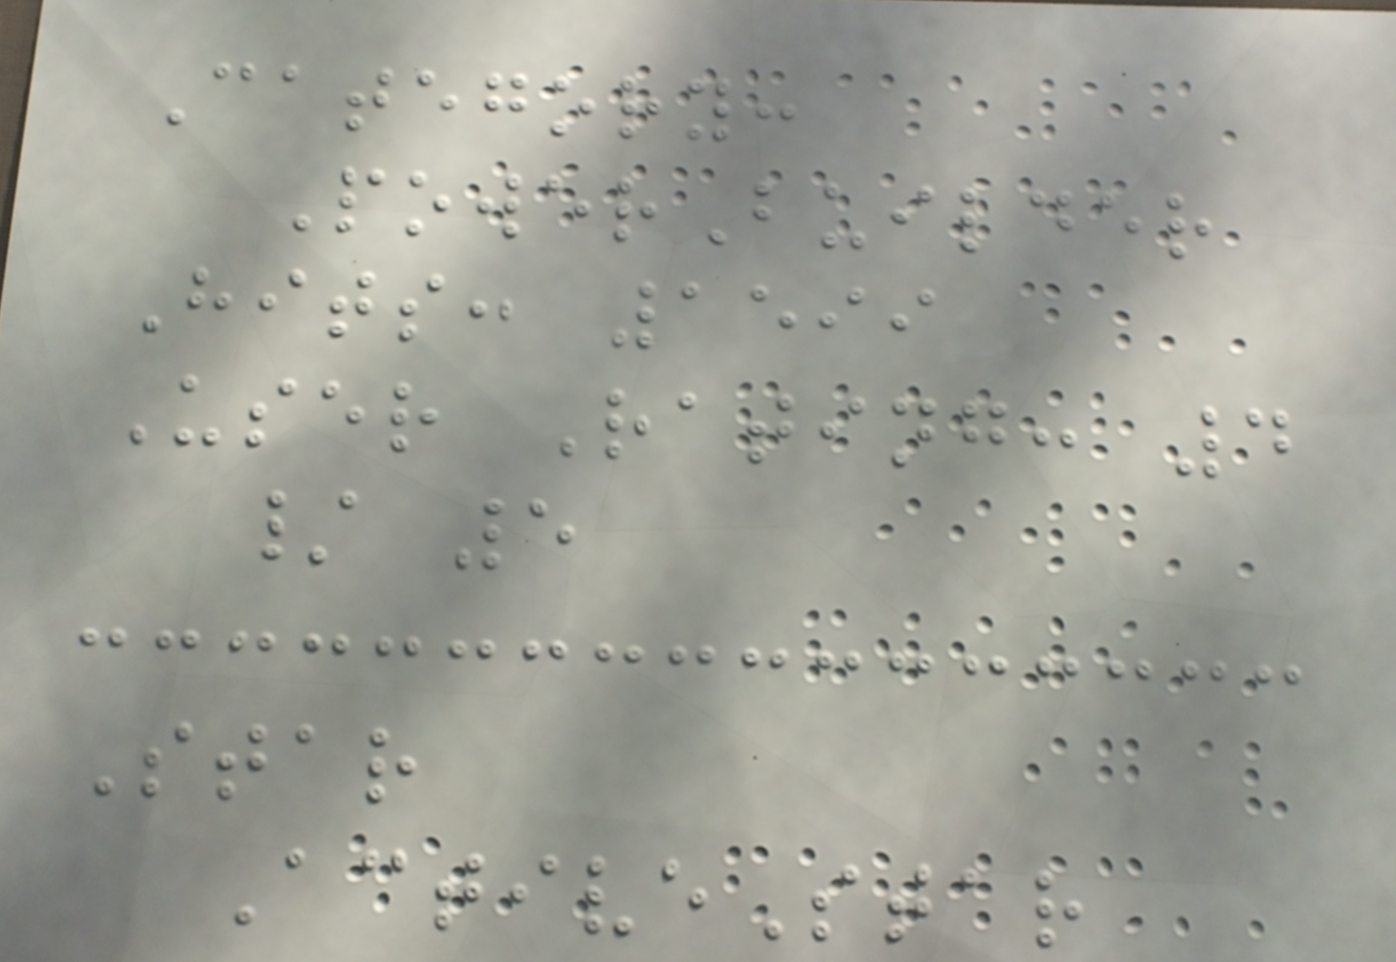Category:
PowerBuilder
Hits: 1599
User Rating: 4
/ 5
Star
ActiveStar
